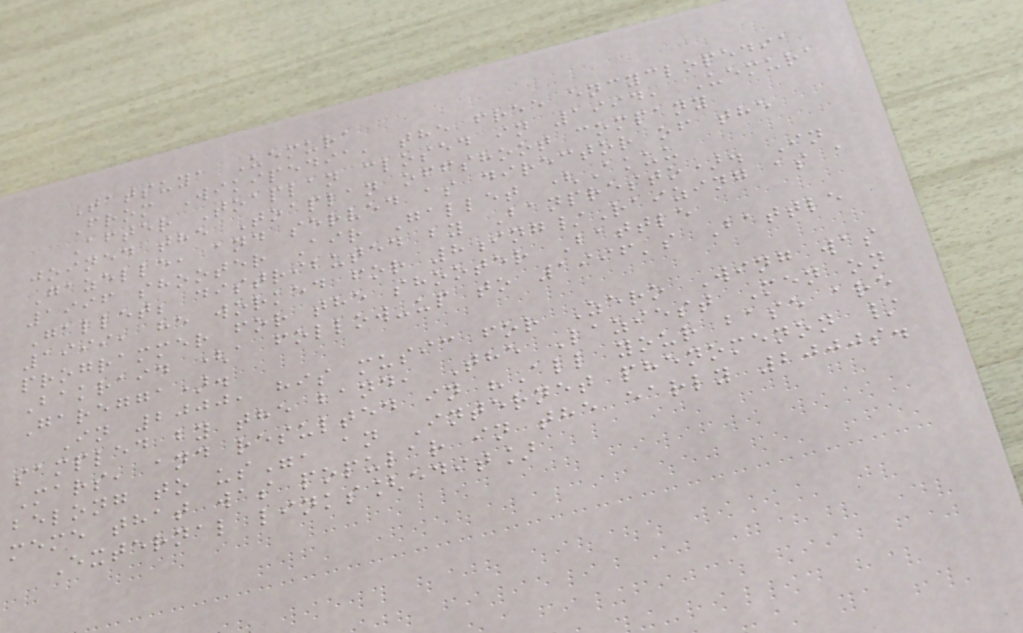Tatsuya Uemura
From Wikipedia, the free encyclopedia
After Toaplan closed in 1994, Uemura
joined the Toaplan offshoot company
Gazelle, and served as director of the
1996 shooter Air Gallet (Akuu
Gallet; distributed by Banpresto). In
1999, he worked for 8ing/Raizing as a
programmer for the shooter Battle
Bakraid (a follow-up to 1996's Battle
Garegga).
In 2000, his music for Zero Wing was
sampled by the band, The Laziest Men on
Mars, and resulted in "All your base are
belong to us", an Internet phenomenon /
meme that was popular in the early 2000s.
External links[edit]
